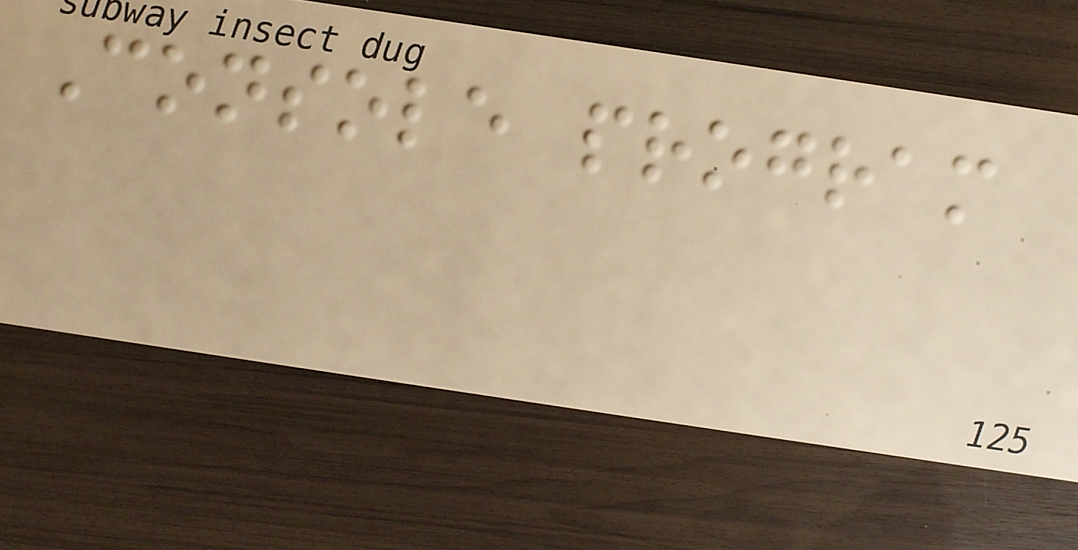Console program
